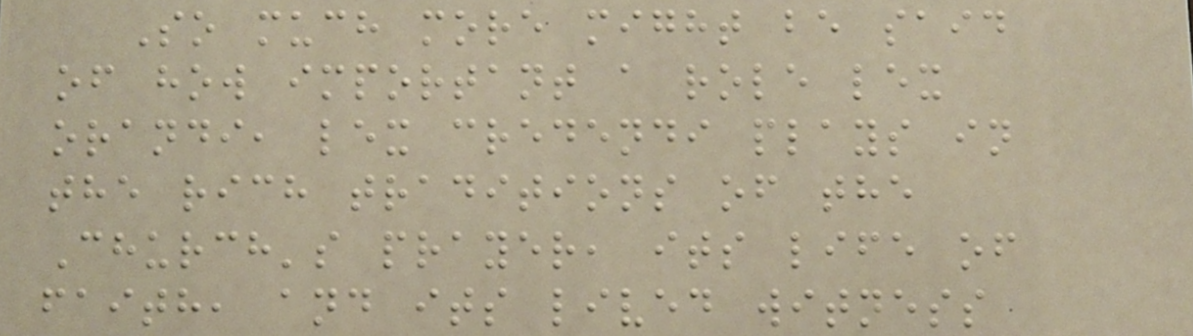So much more might be said
of how important a role lex
orandi, lex credendi plays in
the rich traditions of the
Church's prayer, its life of
faith, and its lived witness
